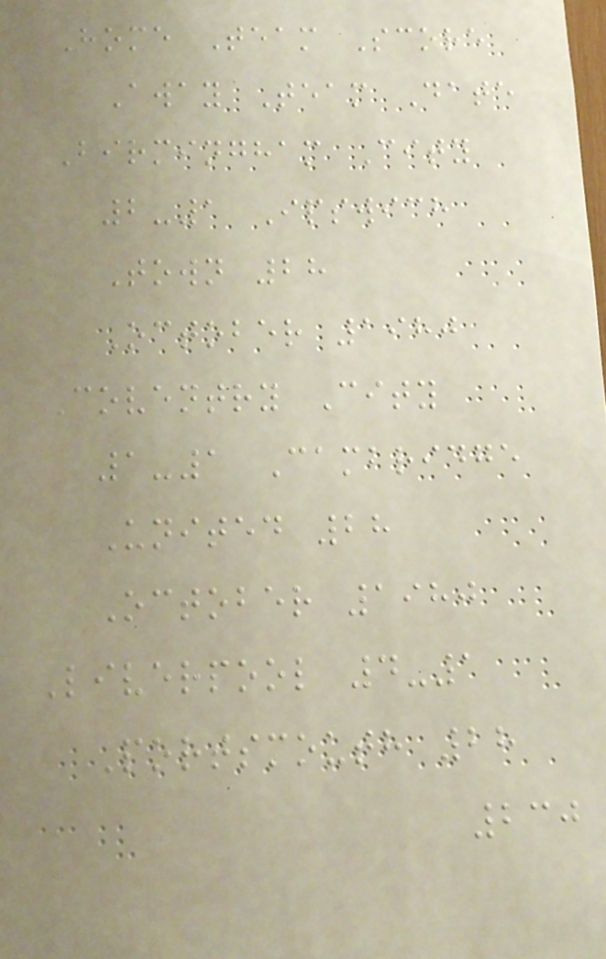Home Team Score
Away Team Date
Birmingham City
2-1 Ipswich
Town 28
October 1980
Coventry City
1-1 Cambridge
United 28
October 1980
Liverpool 4-1
Portsmouth 28
230
